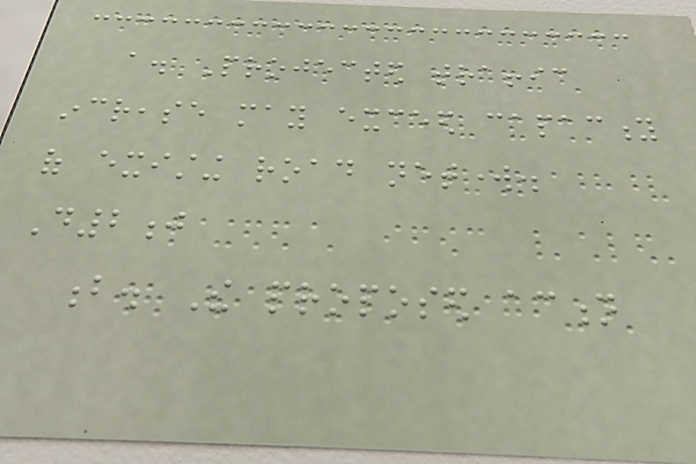a. Projected traffic
increase may exceed capacity
of existing road network.
D2j
b. The proposed action
